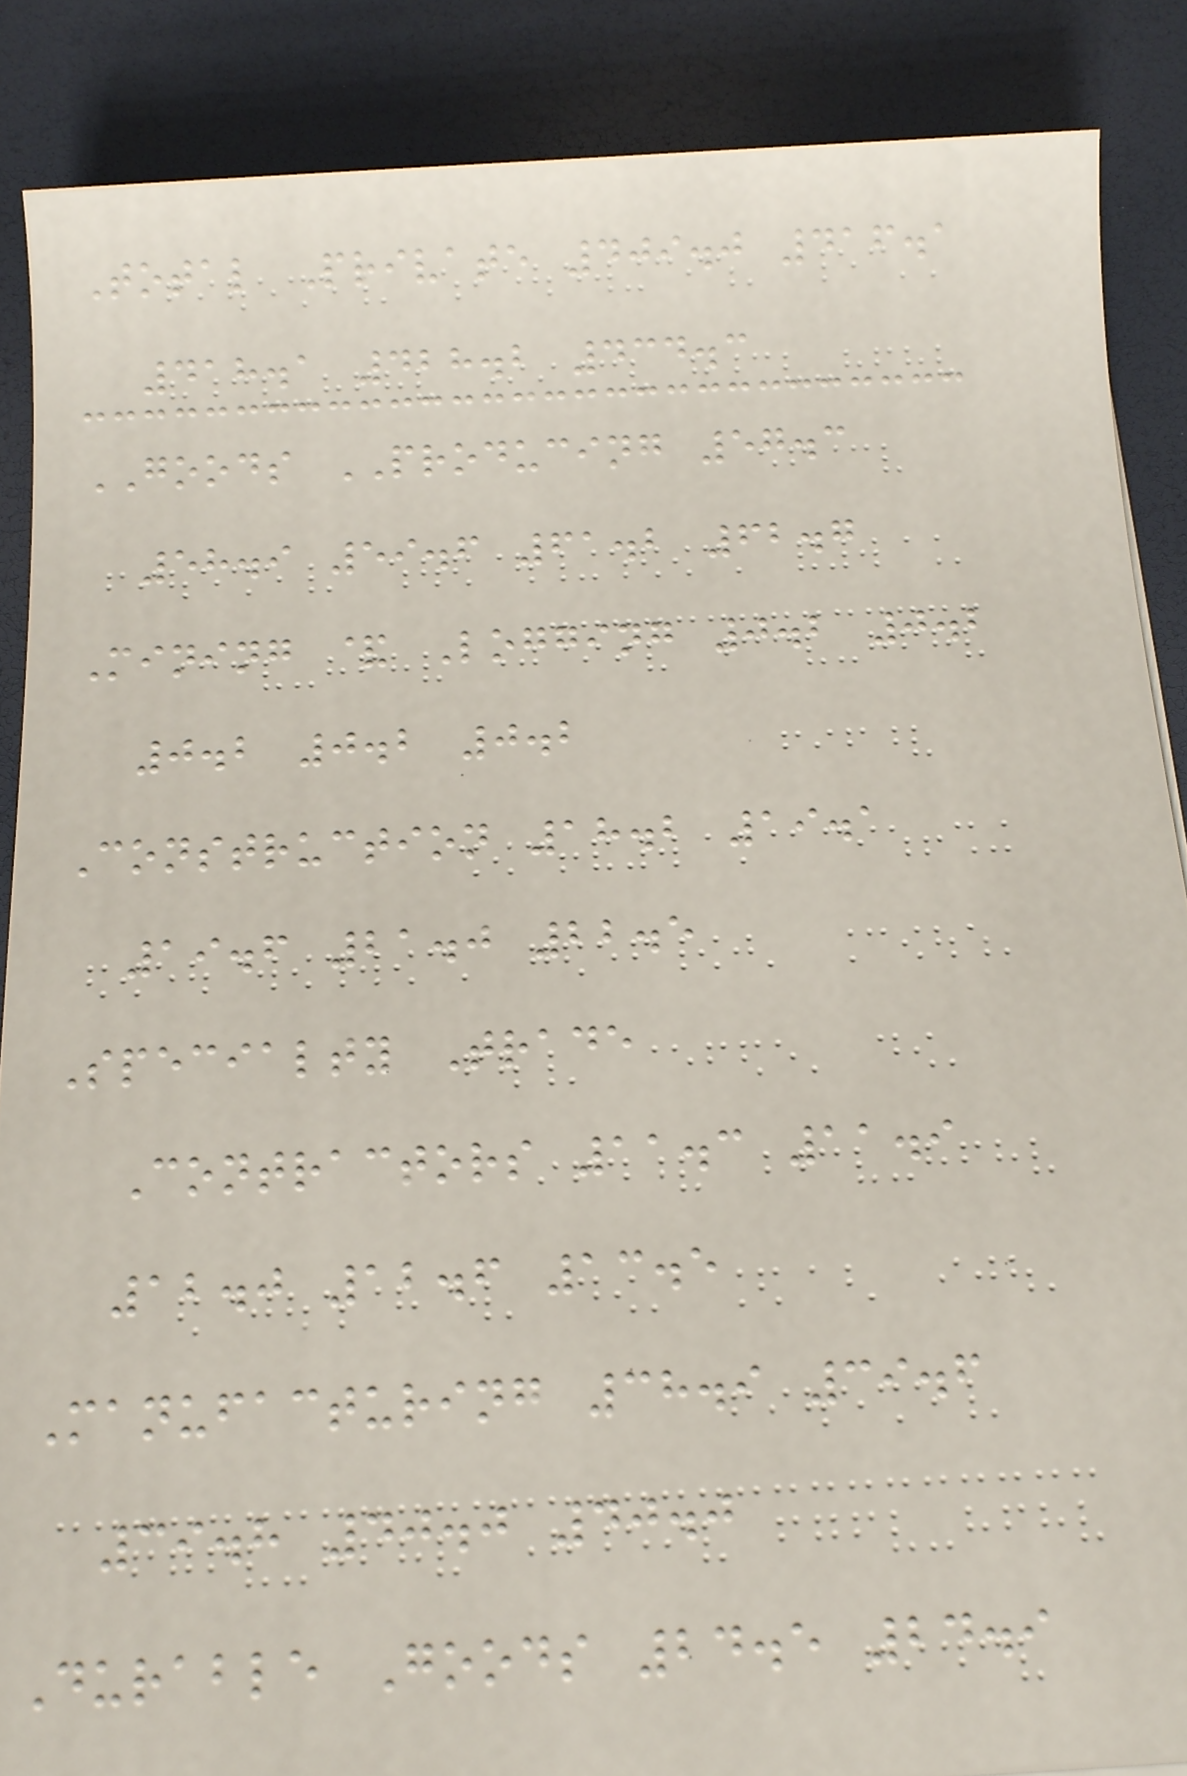Total Private 409.0 416.1
418.1 428.2 434.3
GOODS PRODUCING 57.3
58.9 59.6 61.2 62.7
Mining & Logging 0.2 0.2
0.2 0.2 0.2
Construction 18.2 19.1
19.6 21.0 22.5
Specialty Trade
Contractors 11.3 11.9
12.0 12.6 13.5
Manufacturing 38.9 39.6
39.8 40.0 40.0
Durable Goods 24.5 24.9
